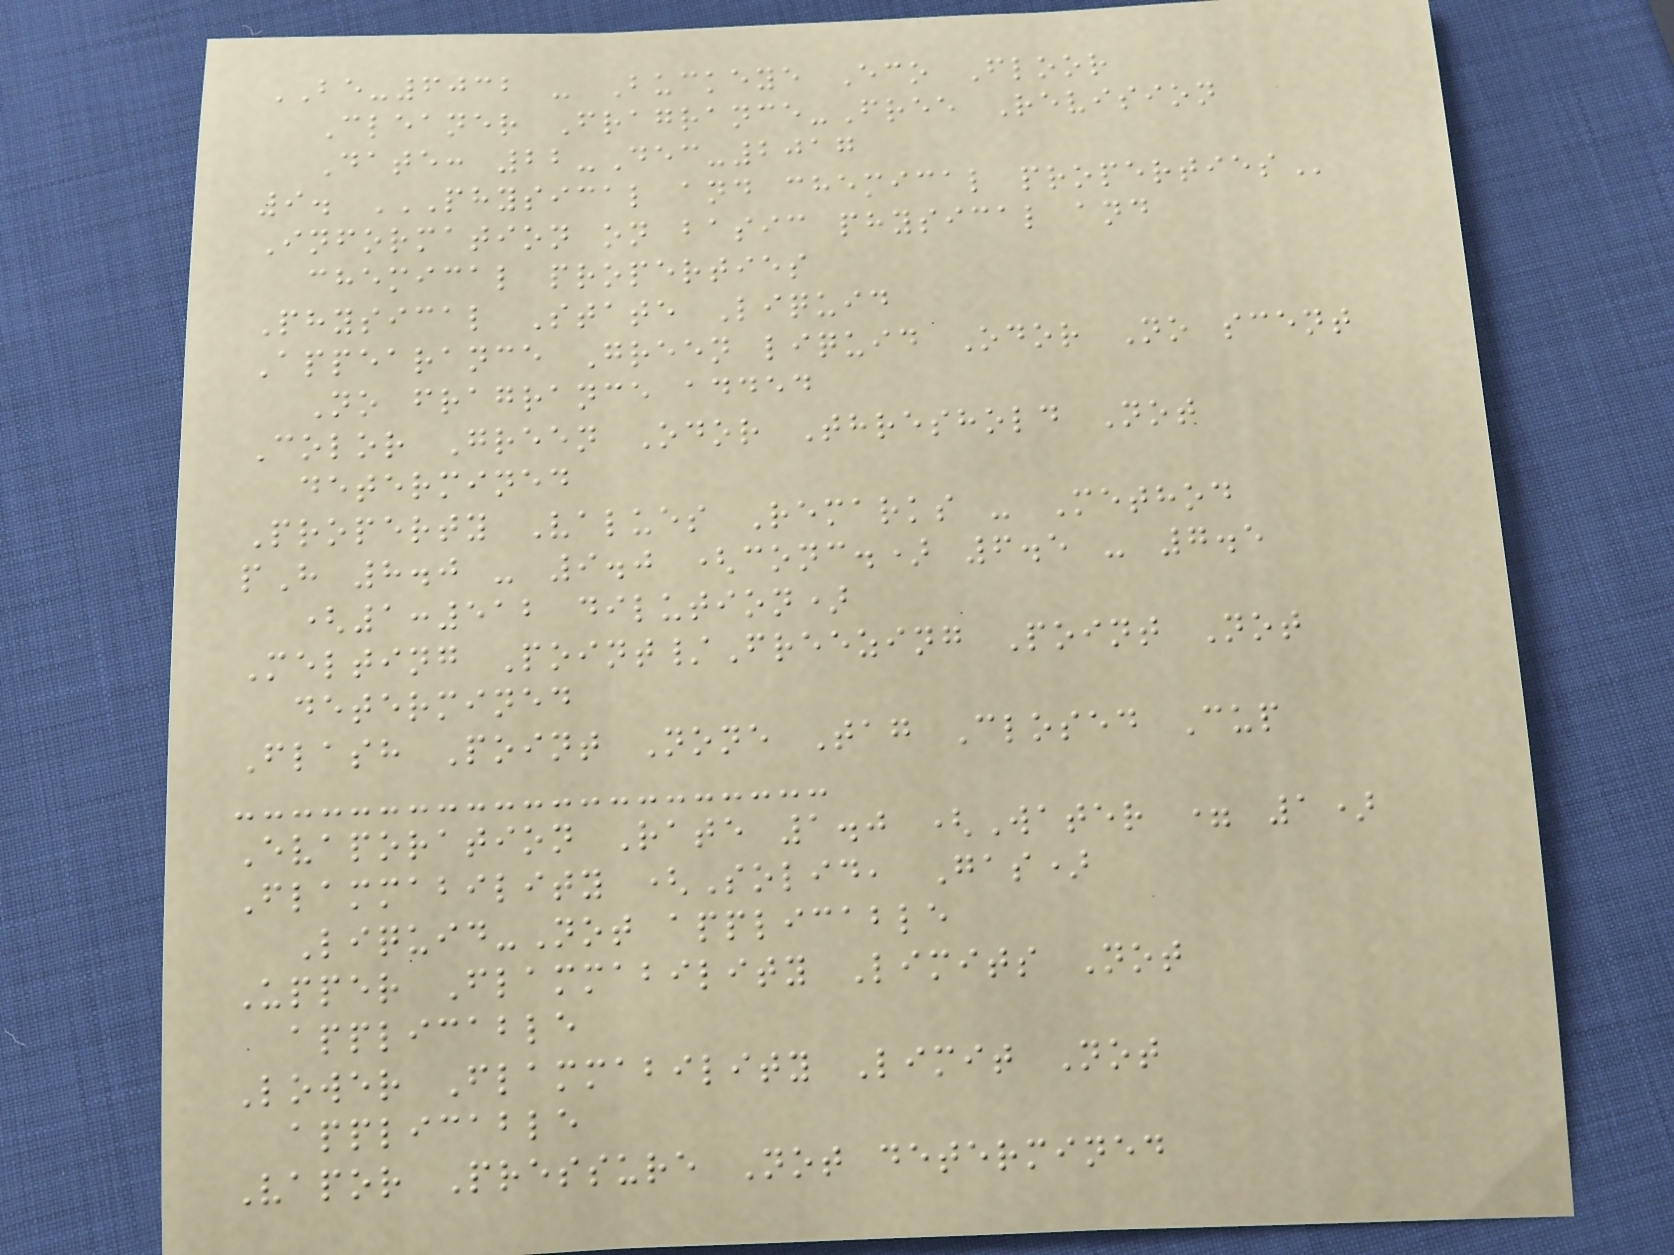BE-6032 - Buckeye Eco Floor
Cleaner Fragrance-Free Revision
Date: 22-Dec-2017
9. PHYSICAL AND CHEMICAL PROPERTIES
Information on basic physical and
chemical properties
Physical State Liquid
Appearance Green liquid Odor No scent
No fragrance added
Color Green Odor Threshold Not
determined
Property Values Remarks - Method
pH 8.0 - 9.0 (conc.) 6.5 - 7.5
(1:512 dilution)
Melting Point/Freezing Point Not
determined
Flash Point None Tag Closed Cup
Evaporation Rate 1.0 (Water = 1)
Flammability (Solid, Gas)
Liquid-Not applicable
Upper Flammability Limits Not
applicable
Lower Flammability Limit Not
applicable
Vapor Pressure Not determined
